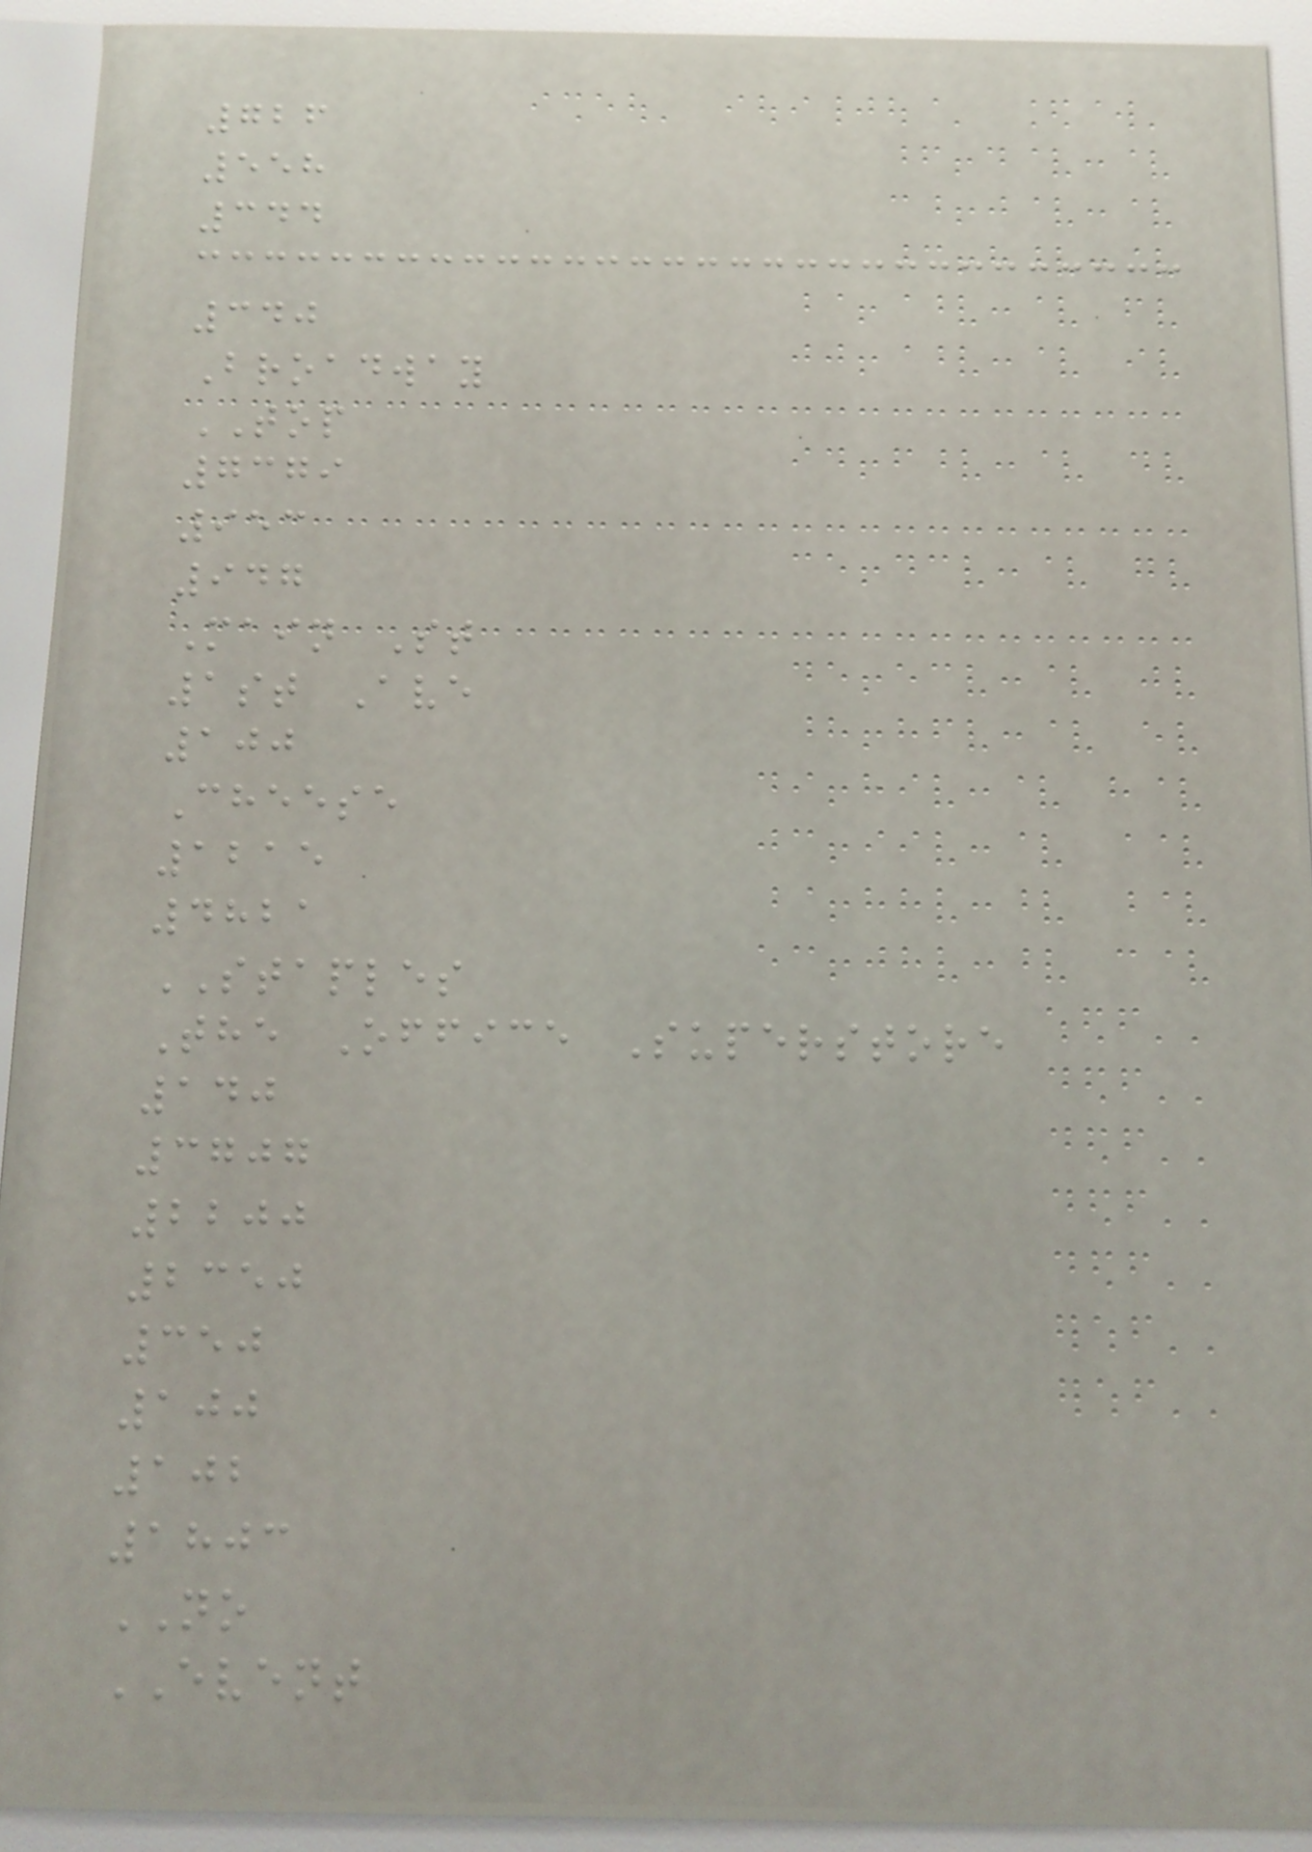726
558
344
340
Broadway
TOP
7379
953
947
Main St
1st Ave
100
Cheese
1215
4821
STAPLES
The Office Superstore
140
3707
2200
2350
350
100
102
1803
NO
EVENT
